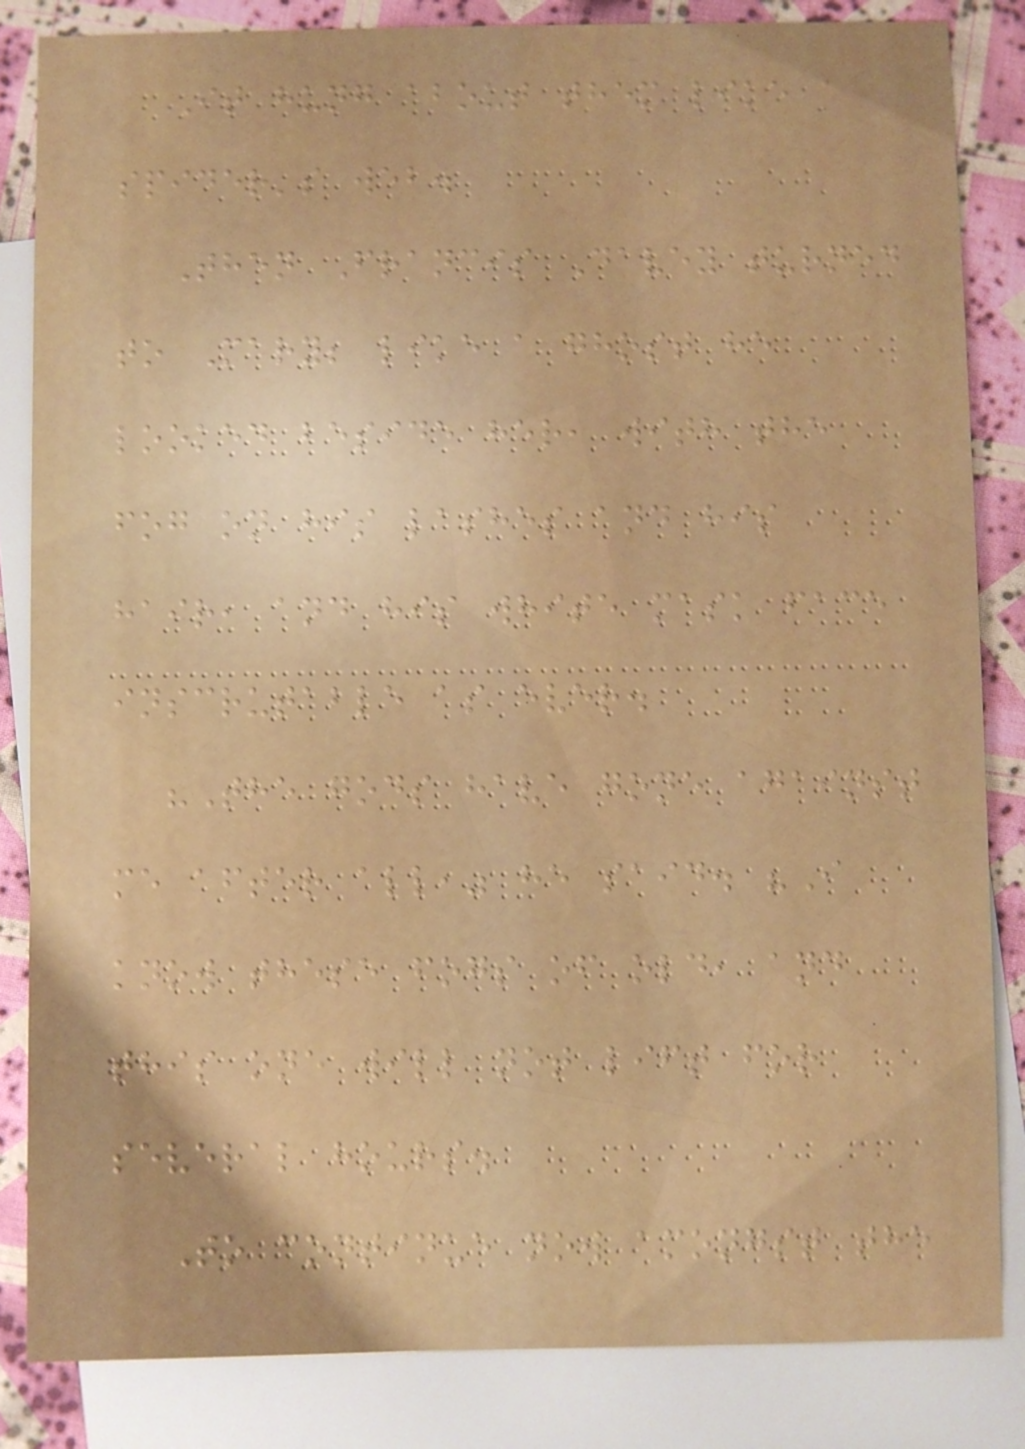It hung about them like a
spider's web.
Then Francis Davey turned
to Mary; like a ghost he
looked beside her, with the
fog on his lashes and his
hair, and his white mask face
inscrutable as ever.
"The gods have gone against
me after all," he said. "I
know these fogs of old, and
this one will not lift for
several hours.
To continue now amongst the
